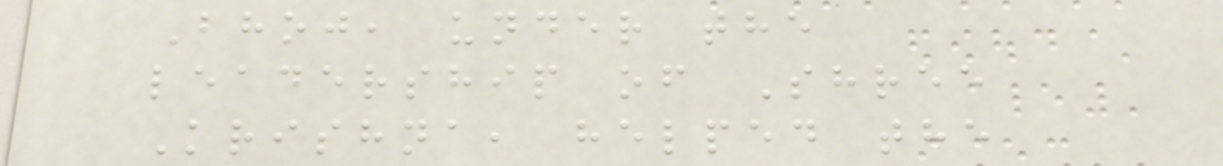Bhoj, under the
leadership of Shree
Krishna, helped the
